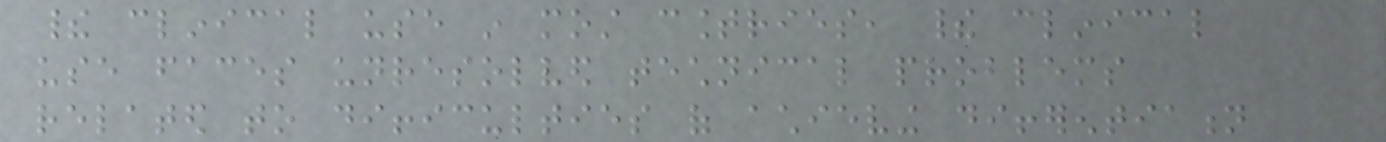their clinical use in most countries, their clinical
use faces unresolved technical problems
related to difficulties of achieving differentiation
